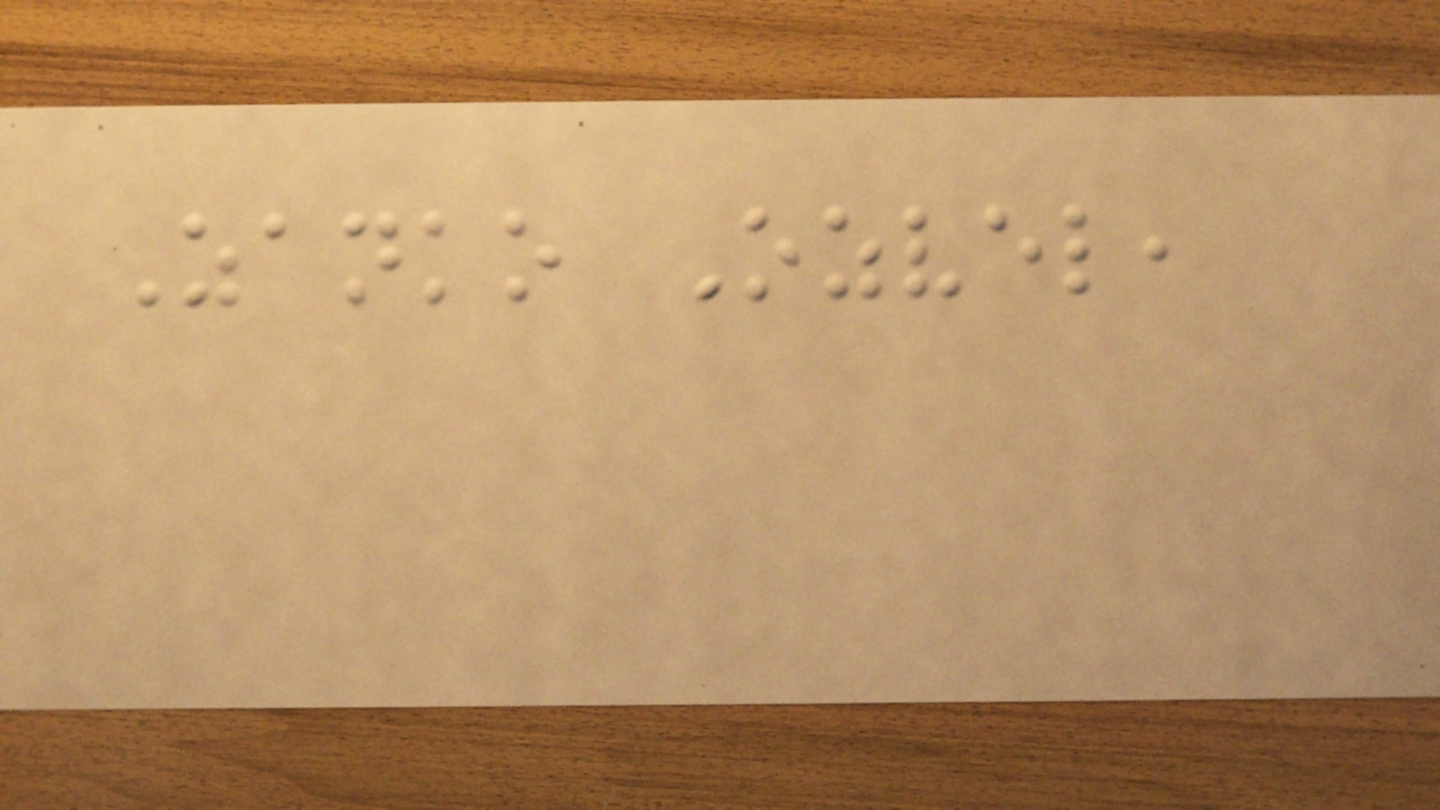Zanko Ozvel,
